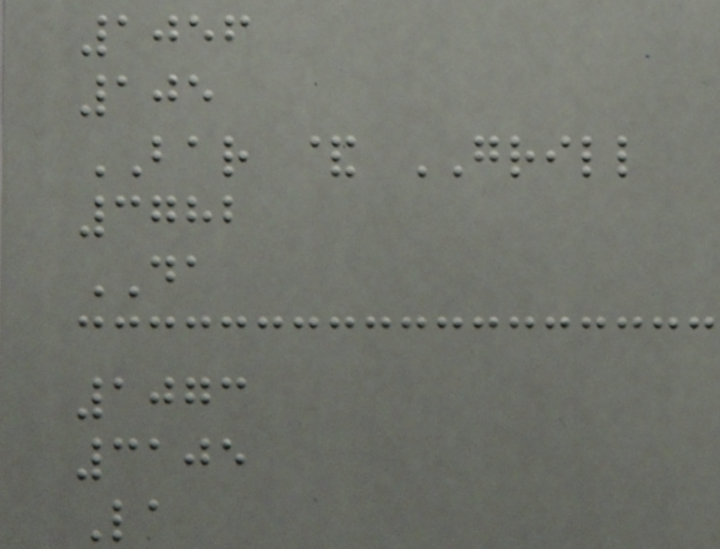1056
105
BAR & GRILL
3782
DA
1073
3105
La
